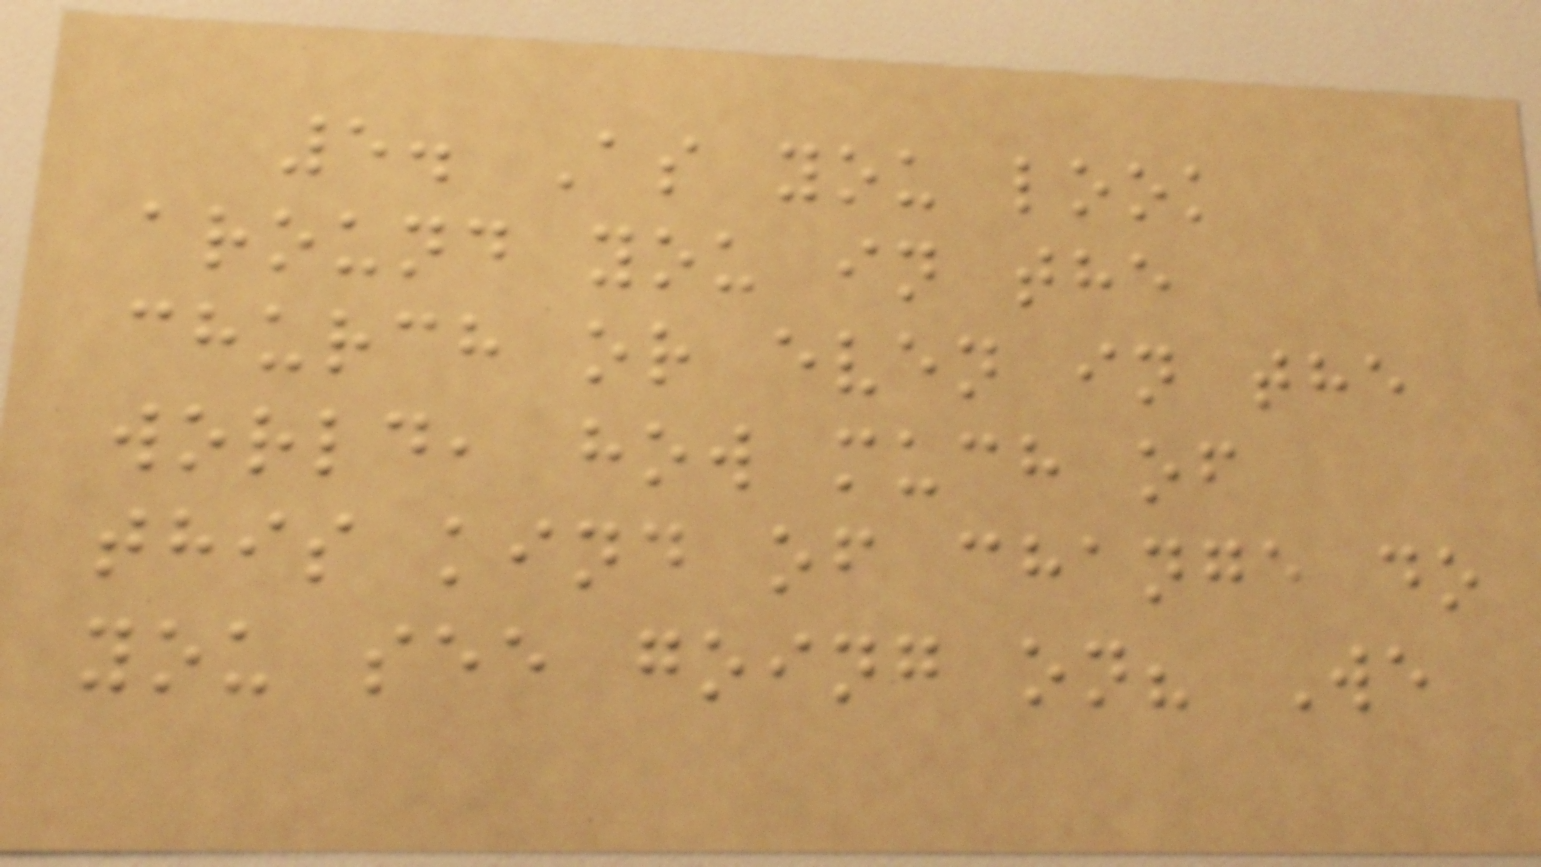5. As you look
around you in the
church or even in the
world, how much of
this kind of change do
you see going on? We
